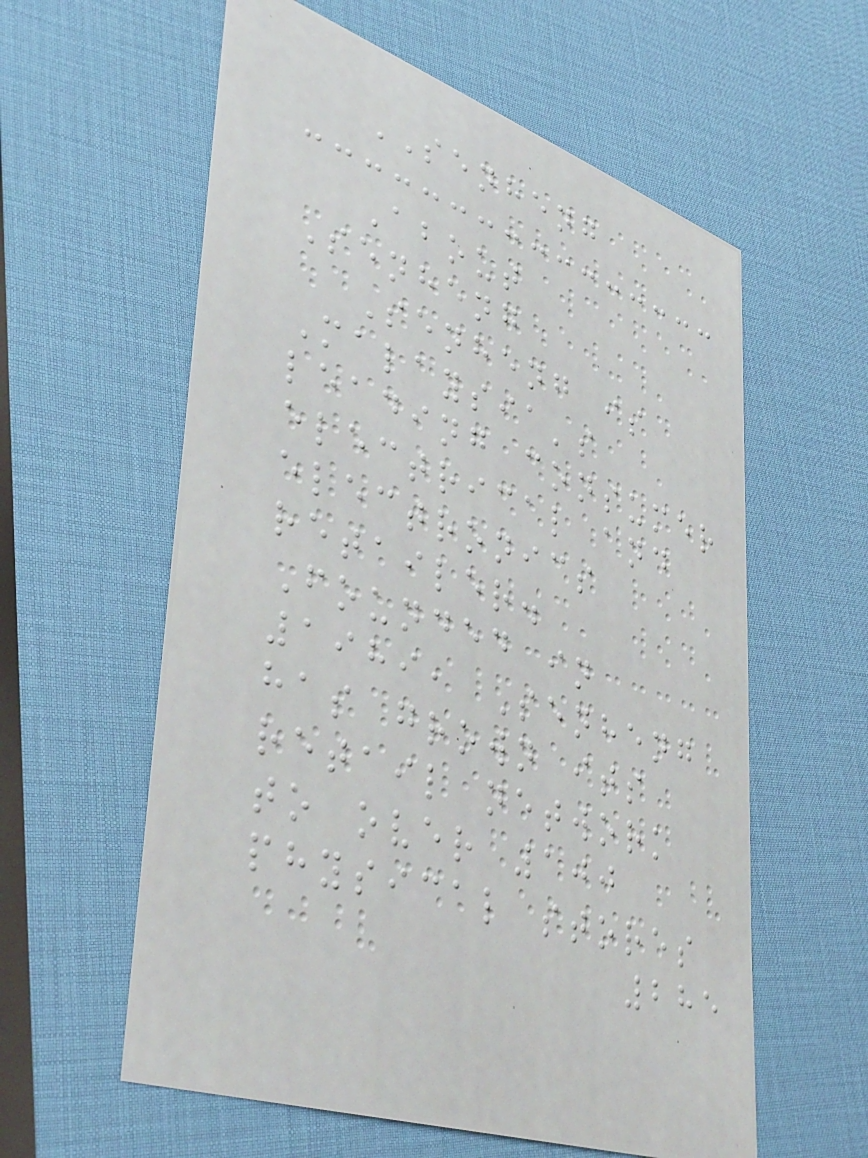SENHENG
About
Senheng
Senheng is
Malaysia's
leading consumer
electrical and
electronics
retailer.
Founded in
1989, Senheng
has grown its
retail network
to over 100
physical stores
285
